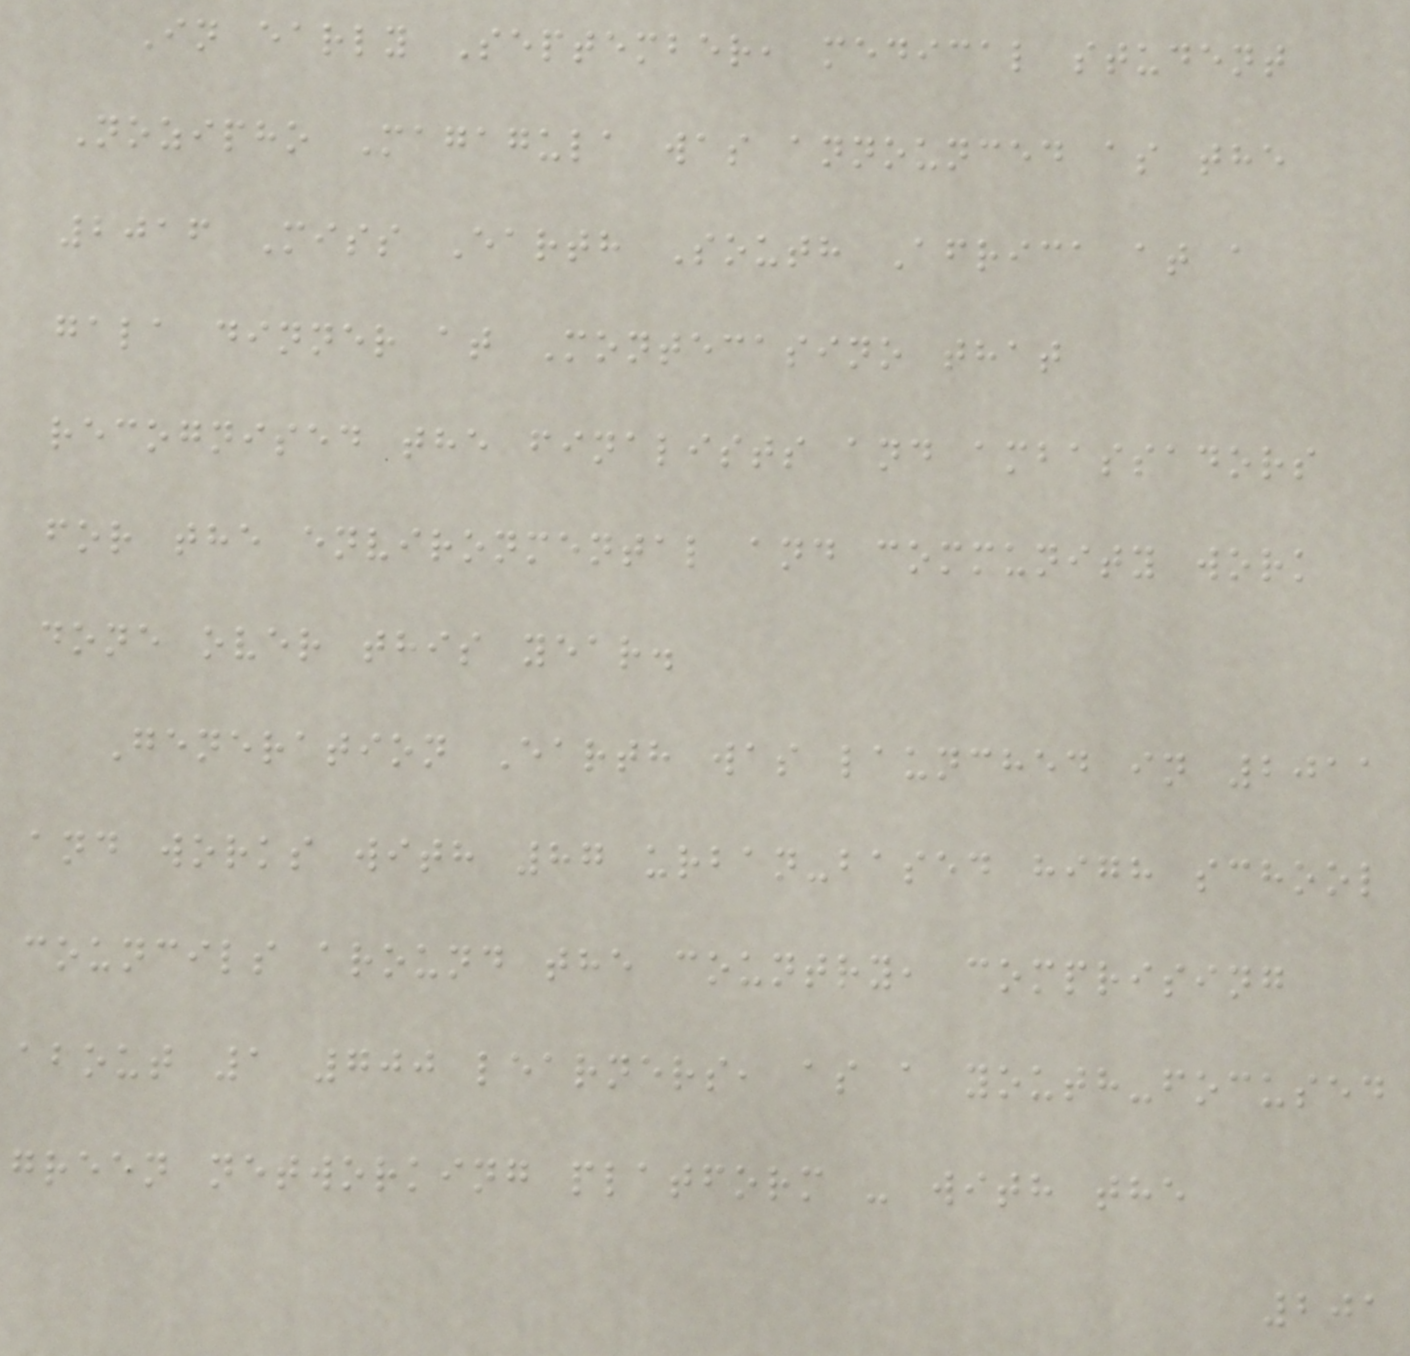In early September, medical student
Nozipho Magagula was announced as the
2016 Miss Earth South Africa at a
gala dinner at Montecasino that
recognised the finalists and ambassadors
for the environmental and community work
done over this year.
Generation Earth was launched in 2011
and works with 87 urban-based high school
councils around the country, comprising
about 1 700 learners, as a youth-focused
green networking platform - with the
201
